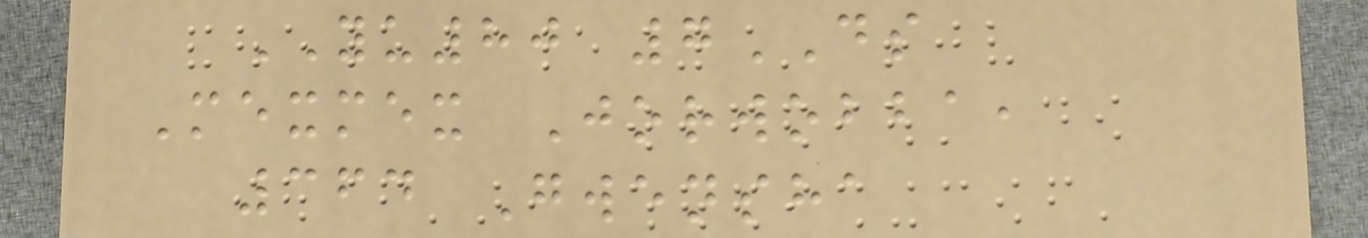YU80 7DS
Mexmex Jorwobba,
364 Gwensha
